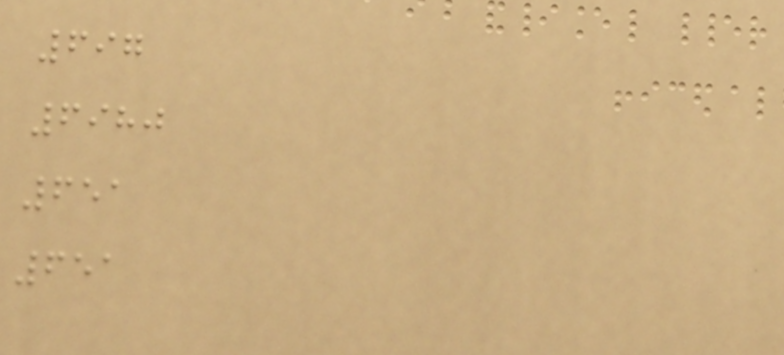697
6980
651
651
